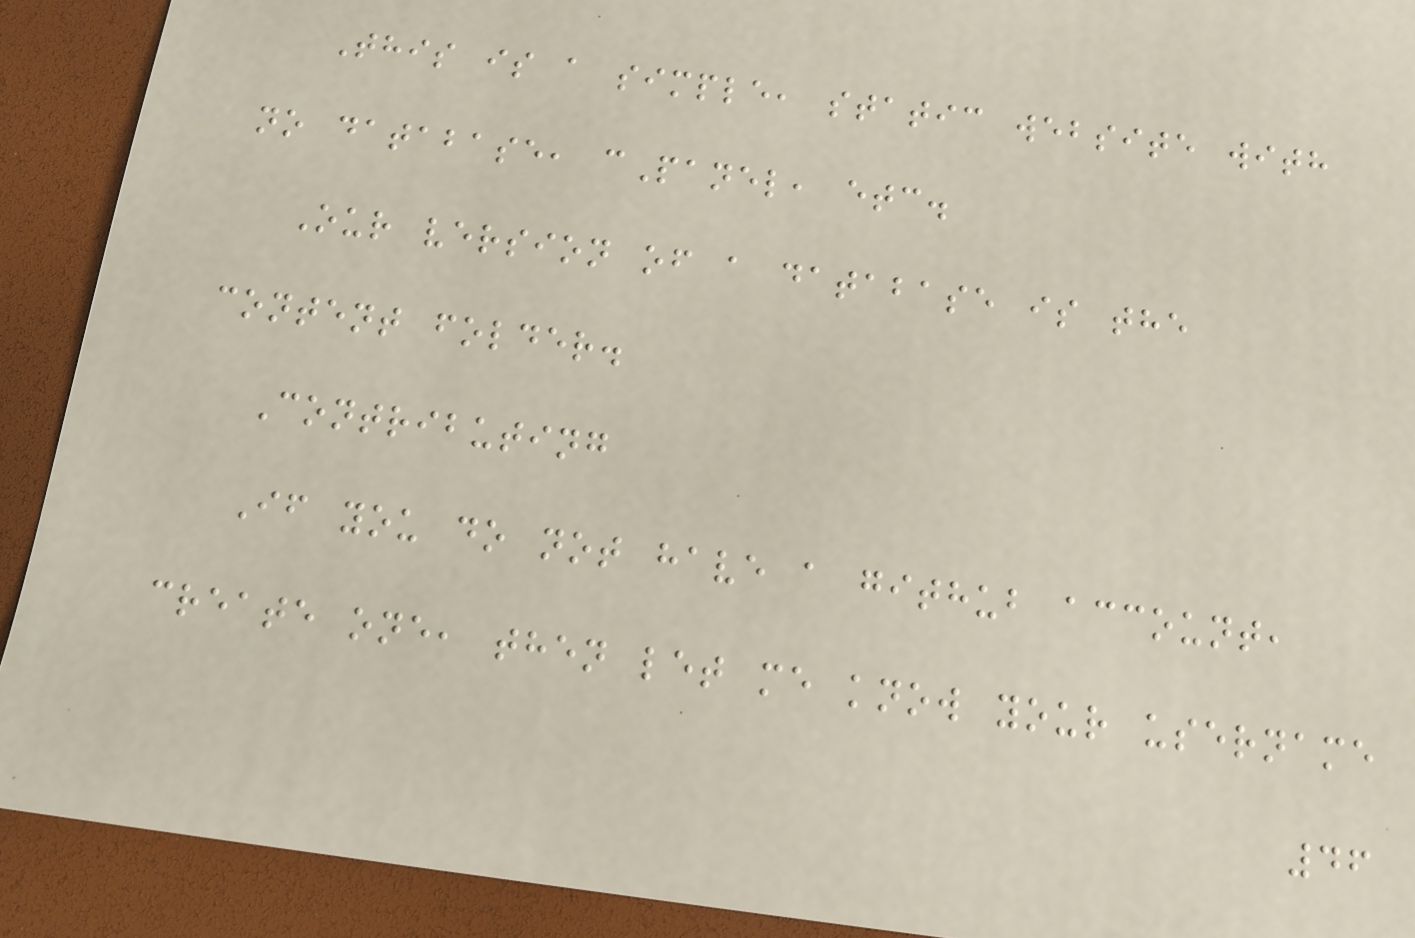This is a simple, static website with
no database, cPanel, etc.
Our version of a database is the
content folder.
Contributing
If you do not have a github account,
create one, then let me know your username
46
